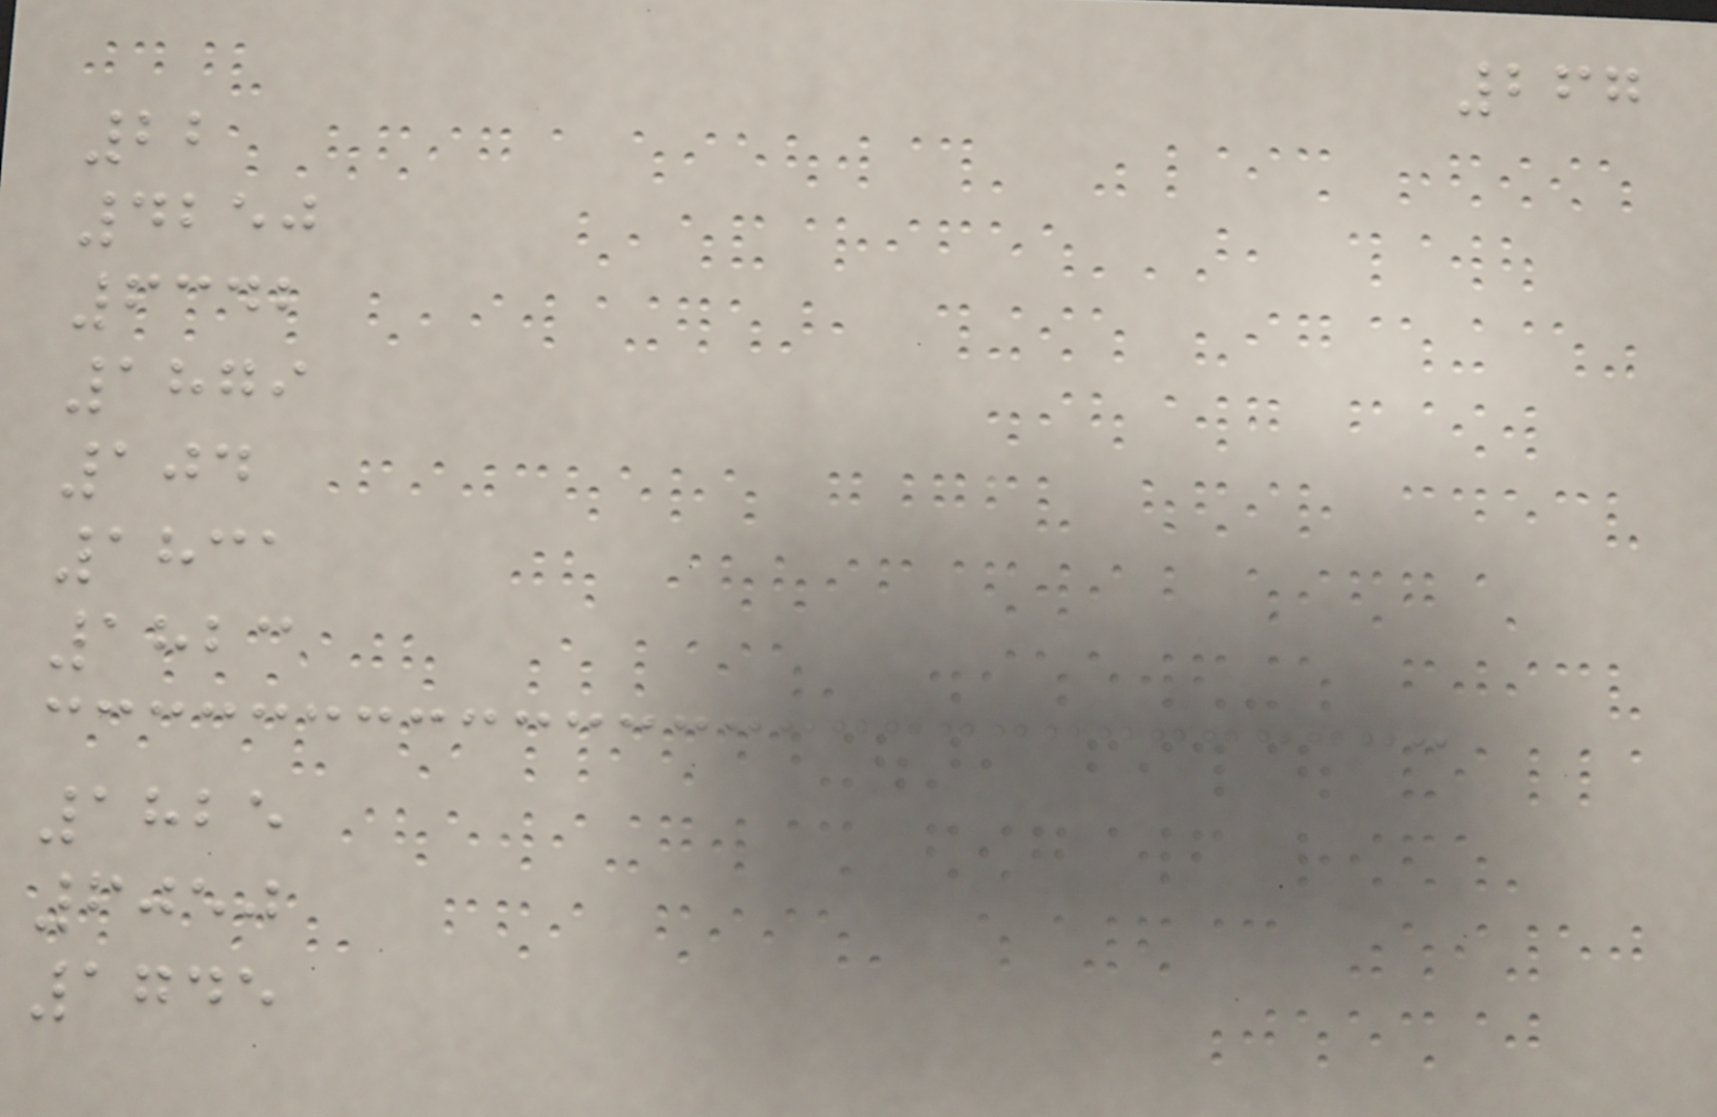267
22
4250
6342
1879
104
1831
1823
1825
6050
1745
